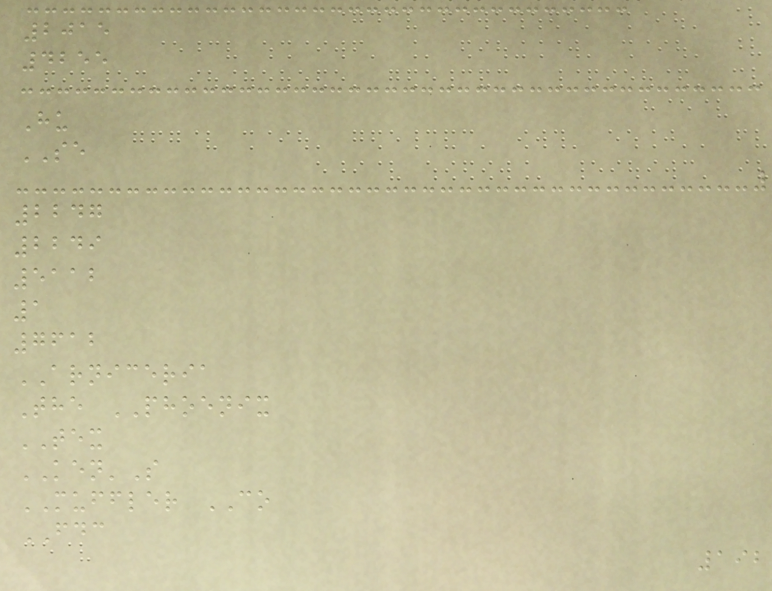2015
4255
Hu
SE
2247
2249
5112
1
7612
ARNICERIA
The PHOENIX
TEX
KEN'S
MUFFLER CO
FDC
192
